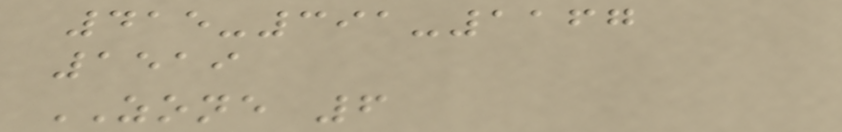415-391-1167
1519
ZONE 6
